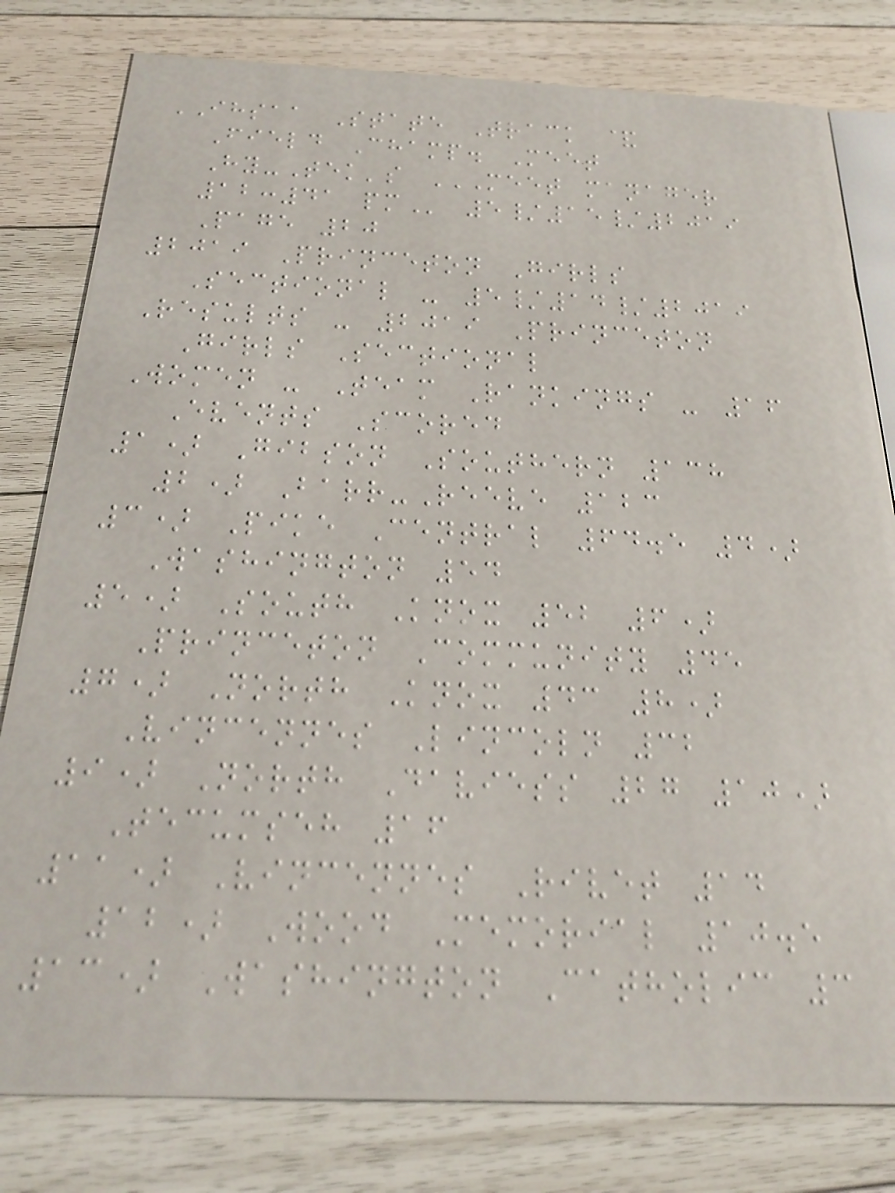IHSAA State Track &
Field Champ. Meet
Hy-Tek's MEET MANAGER
12:41 PM 5/15/2019
Page 20
2019 Princeton Girls
Sectional - 5/14/2019
Results - 2019 Princeton
Girls Sectional
Women - Team Rankings - 16
Events Scored
1) Gibson Southern 138
2) Barr-Reeve 123
3) Pike Central 64.5 4)
Washington 54
5) South Knox 52 6)
Princeton Community 45
7) North Knox 43 8)
Vincennes Lincoln 32
9) North Daviess 27 10)
Tecumseh 16
11) Vincennes Rivet 14
12) Wood Memorial 10.5
13) Washington Catholic 3
